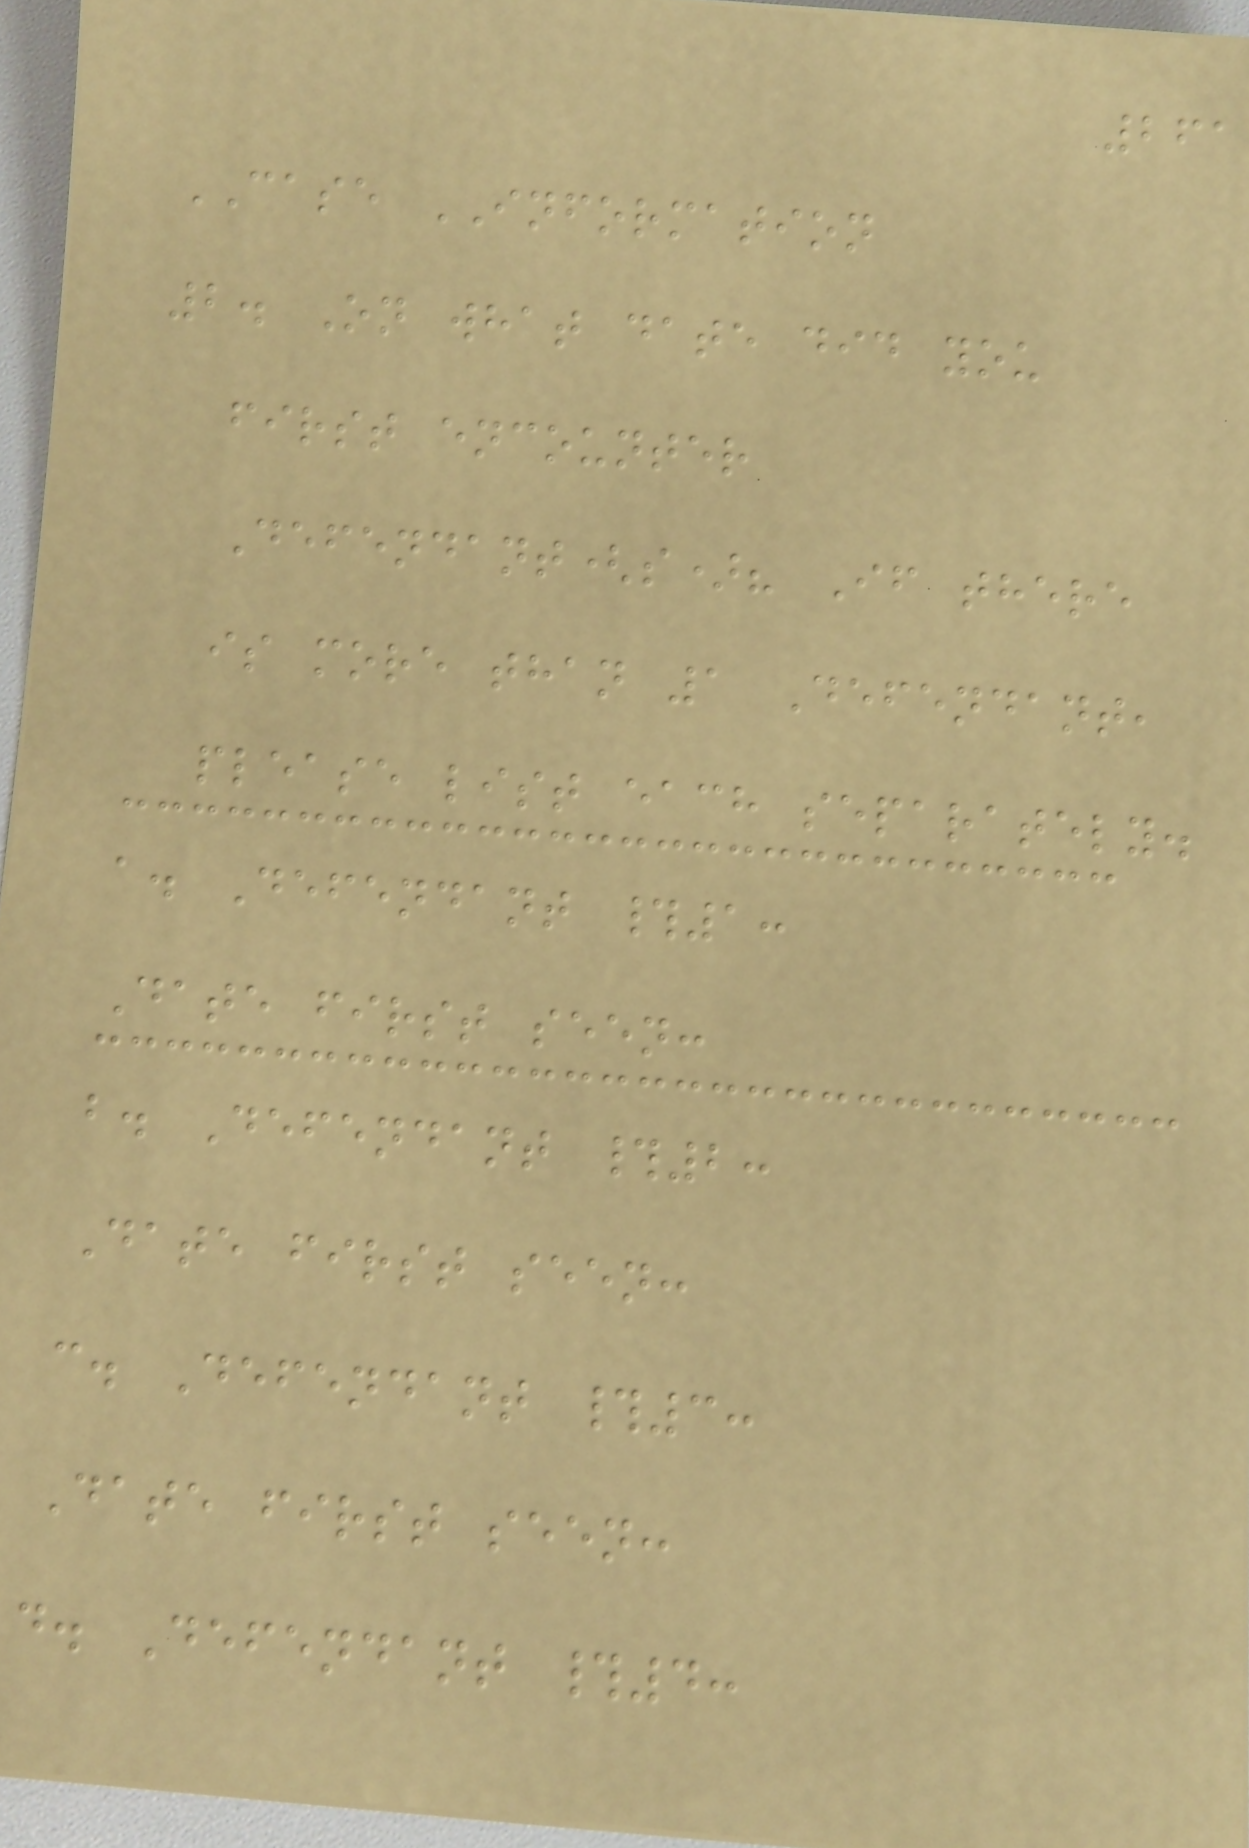261
CASE INFORMATION
2. On what date did you
first encounter
Defendant(s)? If there
is more than 1 Defendant,
please list each separately.
a. Defendant #1:
Date first seen:
b. Defendant #2:
Date first seen:
c. Defendant #3:
Date first seen:
d. Defendant #4:
